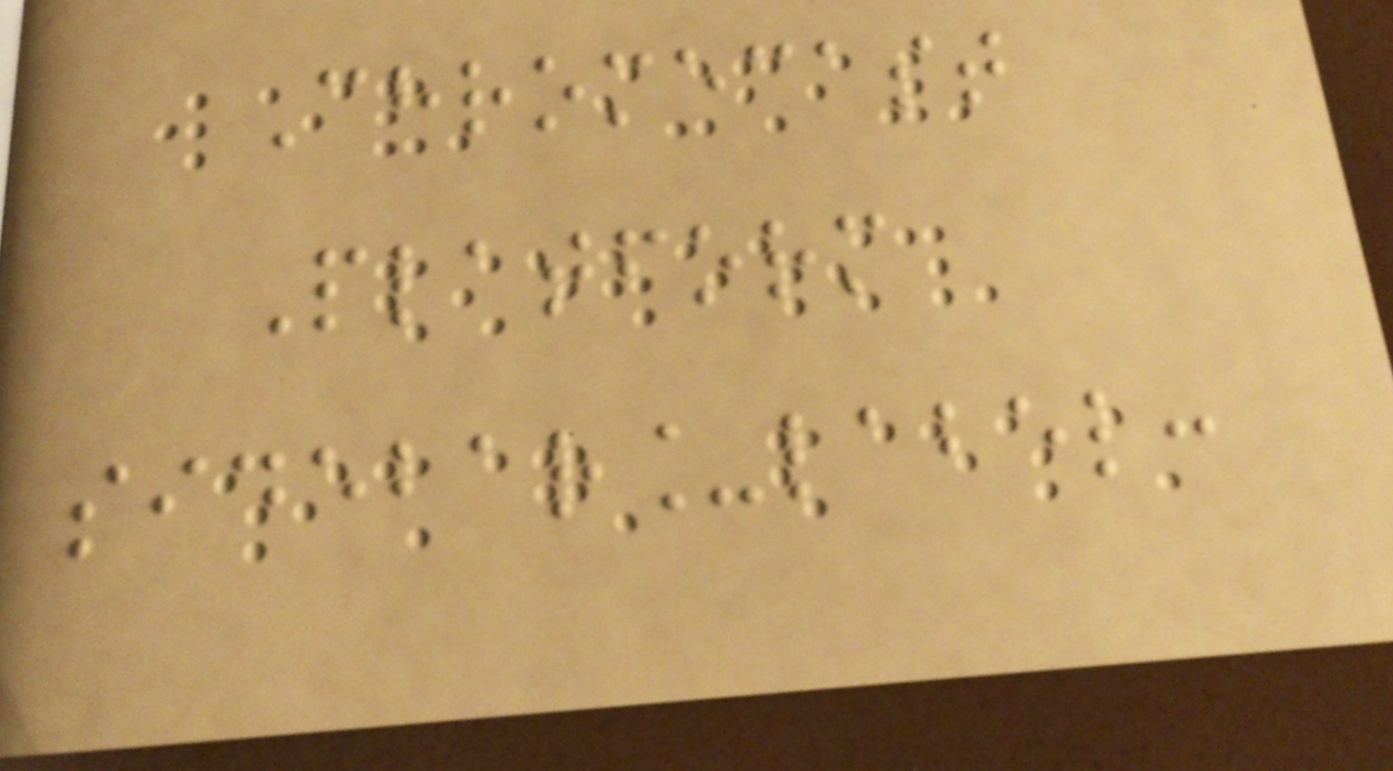Chromecast
Platform
sidebar_label:
